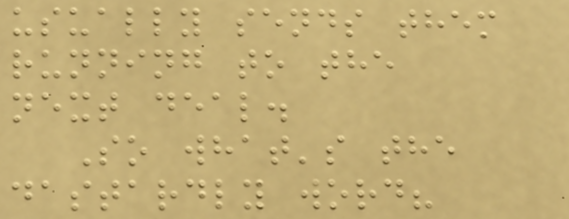usually sends them
running to the
next deal.
So what's the
dastardly word?
